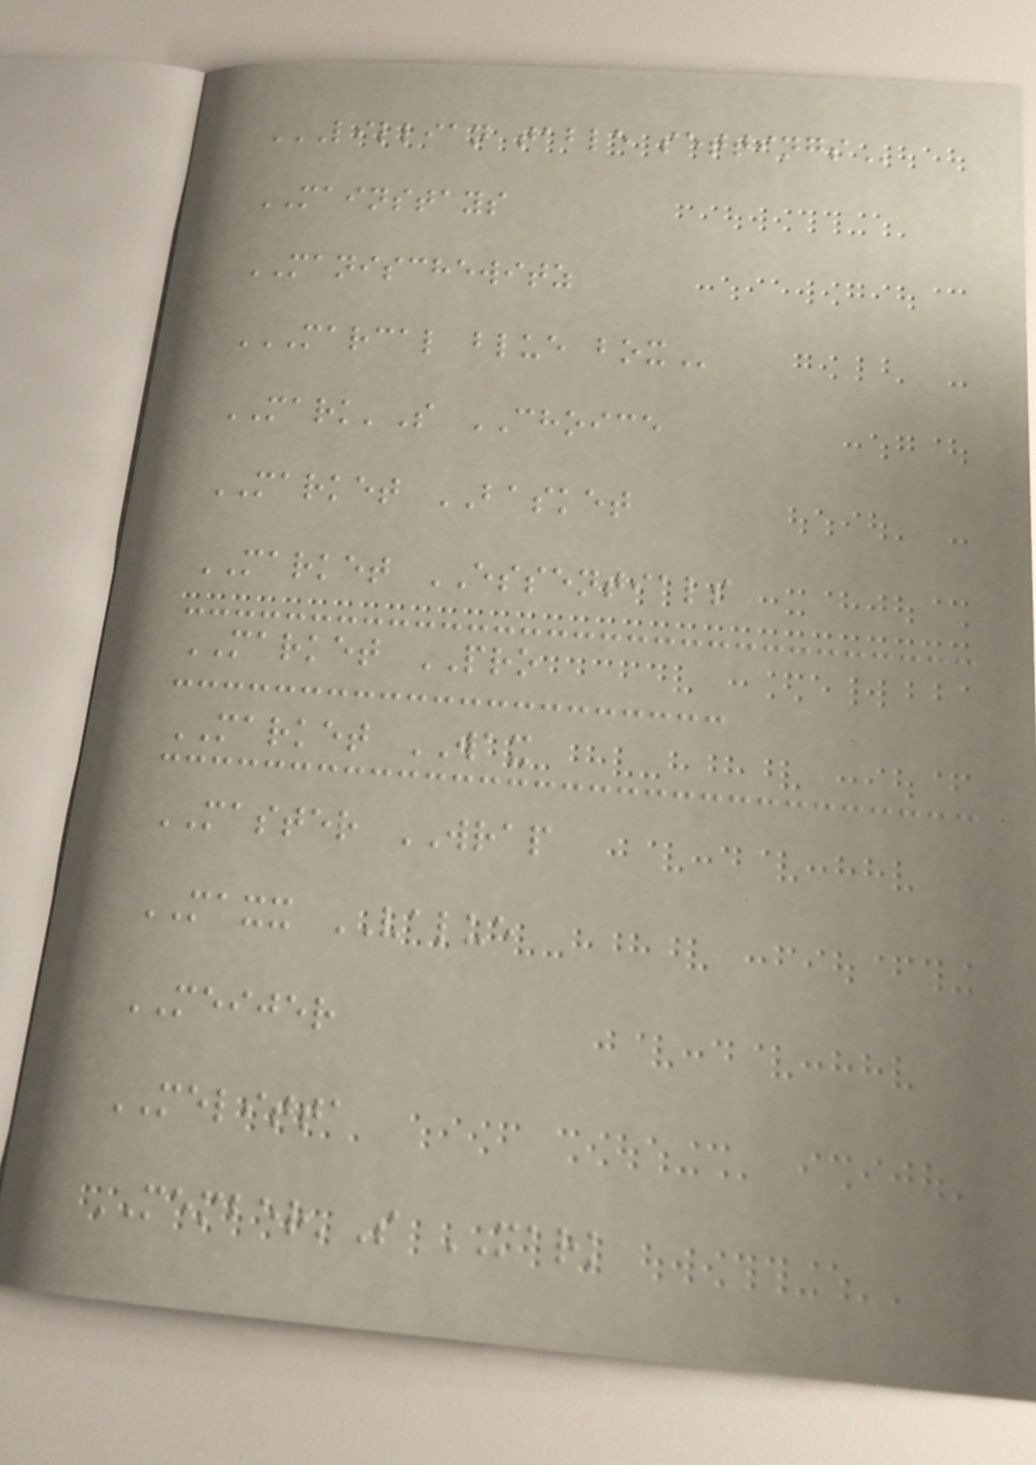LILLIAN TABLE SETTINGS
MAINSTAYS
MANISCHEWITZ
MARCAL BLUE BOX
MARK'S CHOICE
MARKET BASKET
MARKET ESSENTIALS
MARKET PRO
MARKET WAX
MASTER WRAP
MAXX VALUE
MEIJER
MELITTA
MEMBER'S MARK
